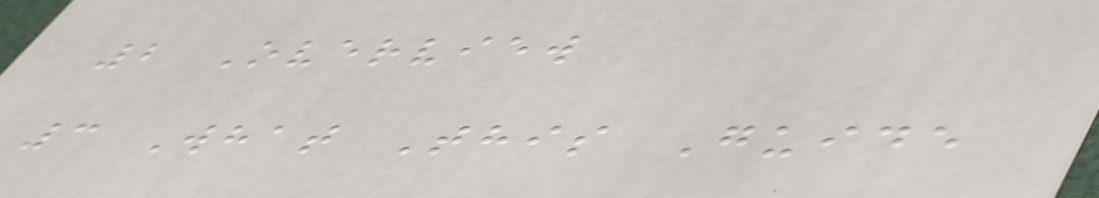2 Overview
3 What This Guide
